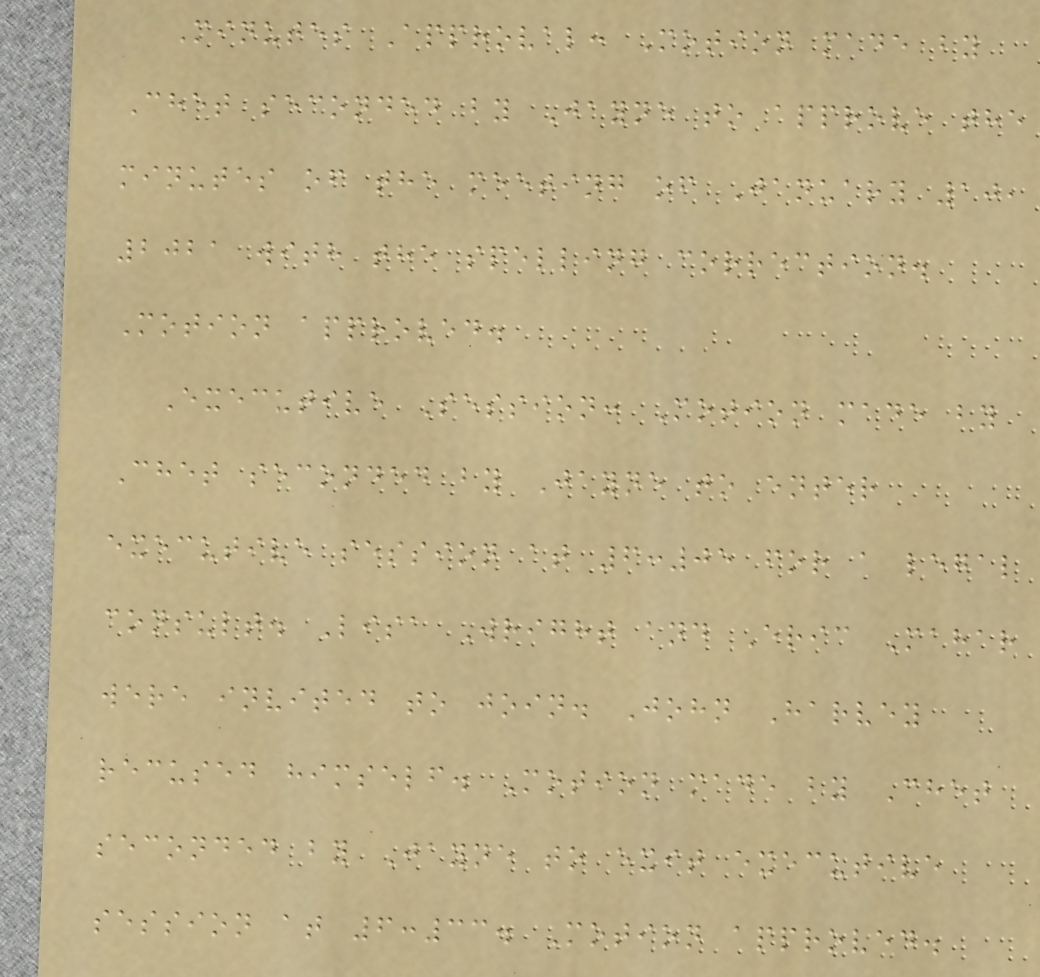Minutes Approval: Motion made by
Chet seconded by Jayne to approve the
minutes of the meeting of January 10,
2021 with the spelling correction.
Motion approved.
Executive Session: Motion made by
Chet seconded by Jayne to enter
executive session at 6:05 for a legal
consult. Lisa Wright and Eric Mahar
were invited to join. John Harvey
recused himself. Motion made by Chet
seconded by Jayne to exit executive
session at 6:33. Motion approved.
